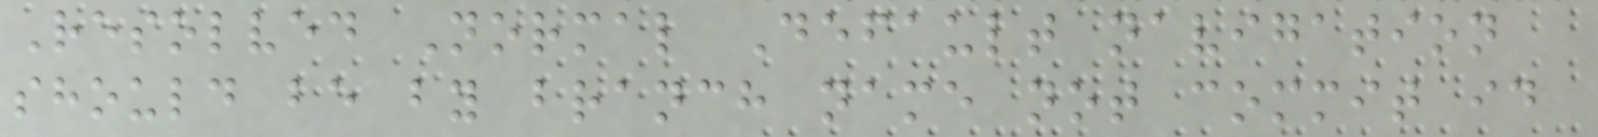Resolved Normal Default navigation
should be by branch name not commit id
